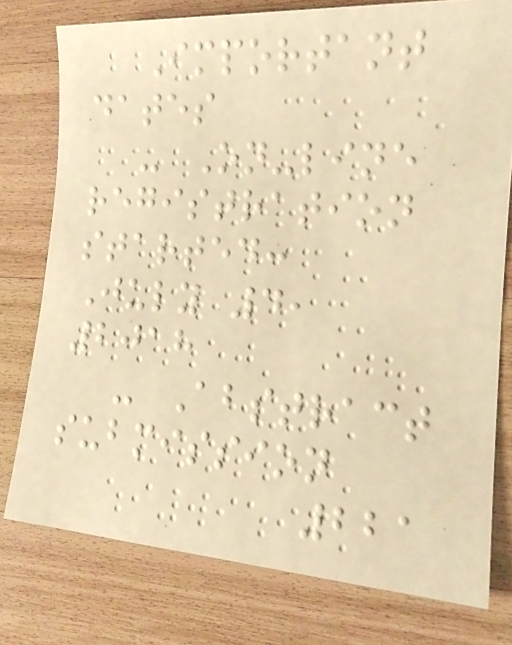Important
dates
- On-line
registration
started:
July 4,
2018
- Abstract
submission
221
